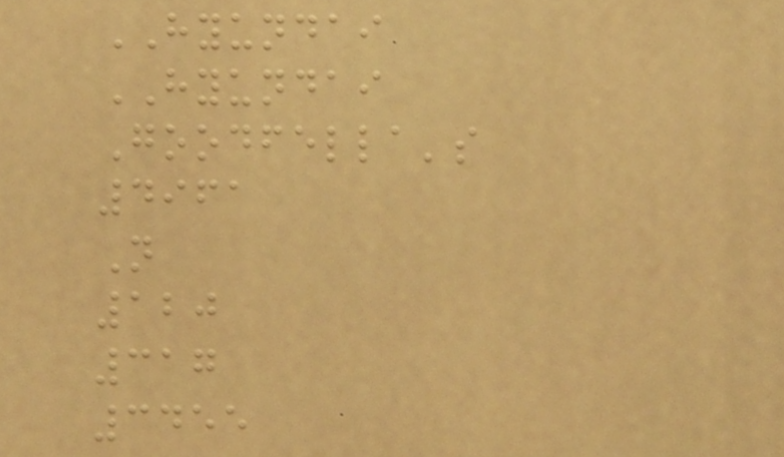HYUNDAI
HYUNDAI
Goodfella's
4961
N
120
317
3455
